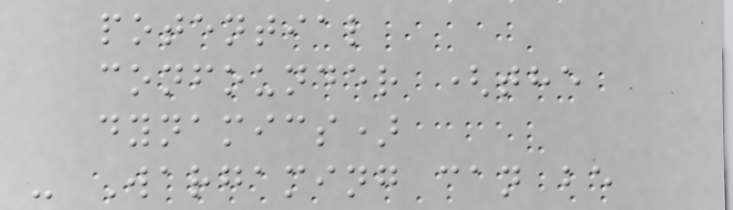potential
confounder (the
dynamics)
- Wargaming can be
